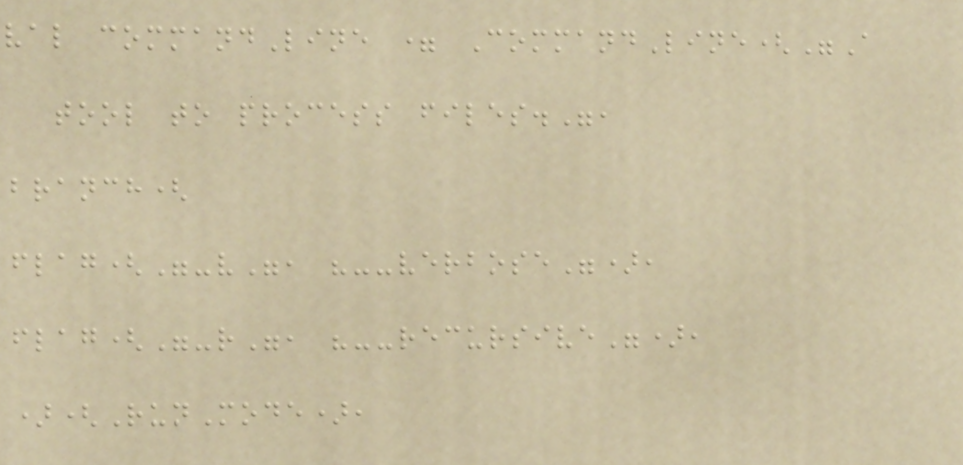val commandLine = CommandLine("A
tool to process files.",
branch(
flag("-v", "--verbose"),
flag("-r", "--recursive"),
)(RunMode),
